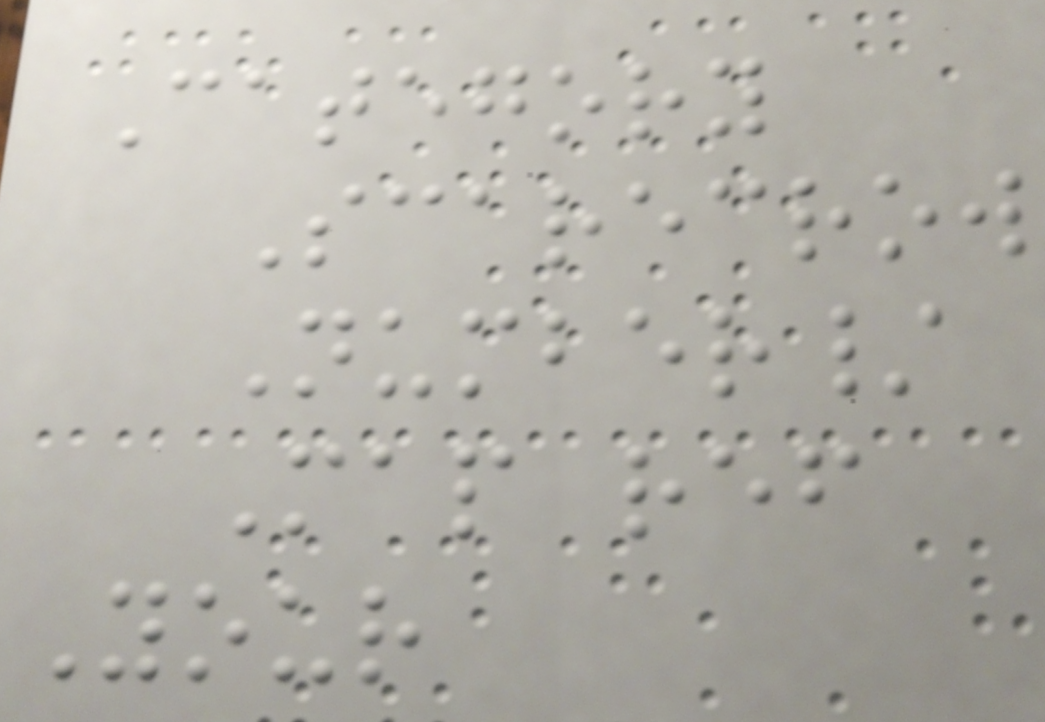Category
Scarecrow
Number/
Map ref
Your
